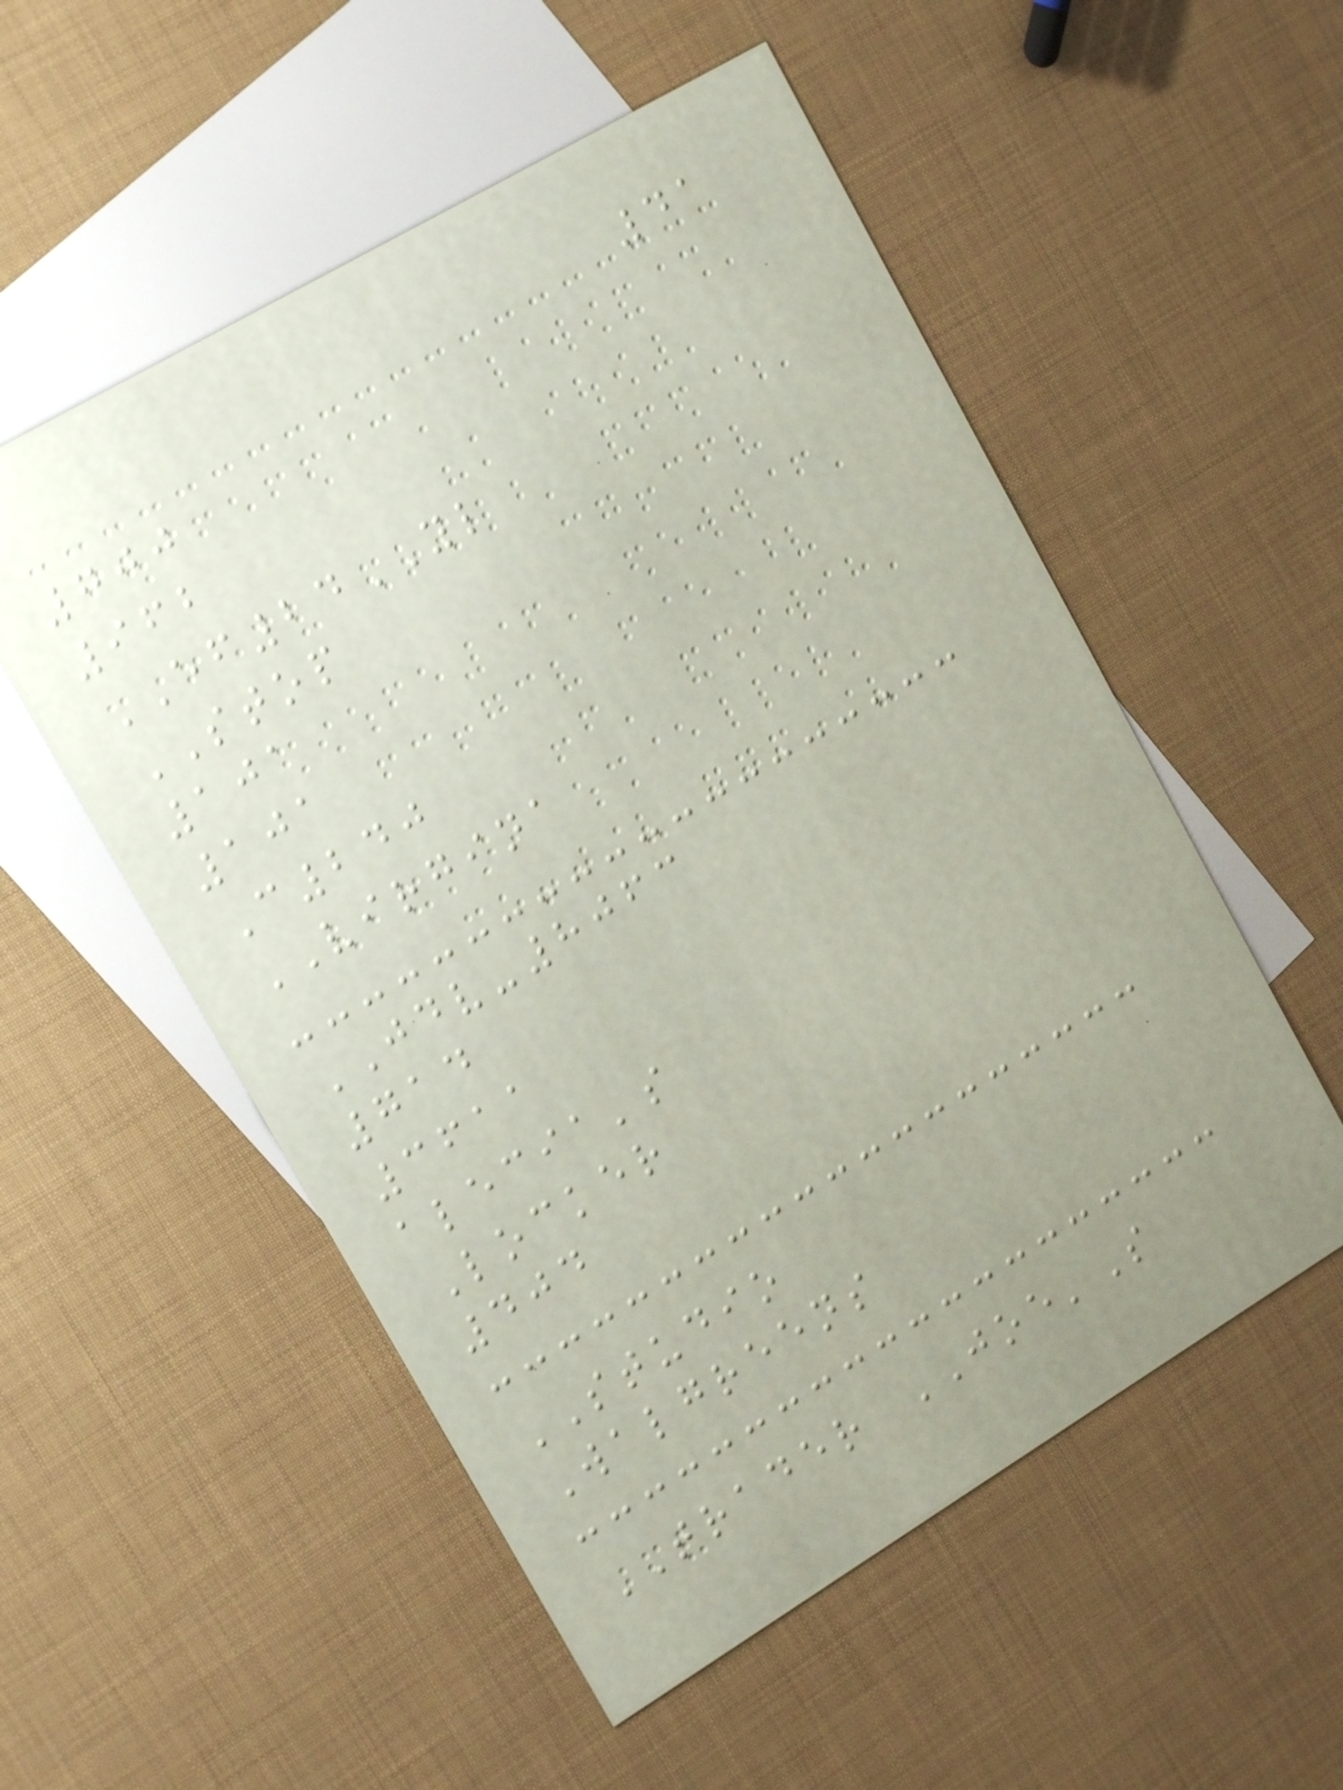41
700
962
EF24YL
STOP
101
101
C240
VIRGINA
JDV-8063
714
3611
alecia's
Locker
404
STUDIO
Walgreens
TRADER JOE'S
